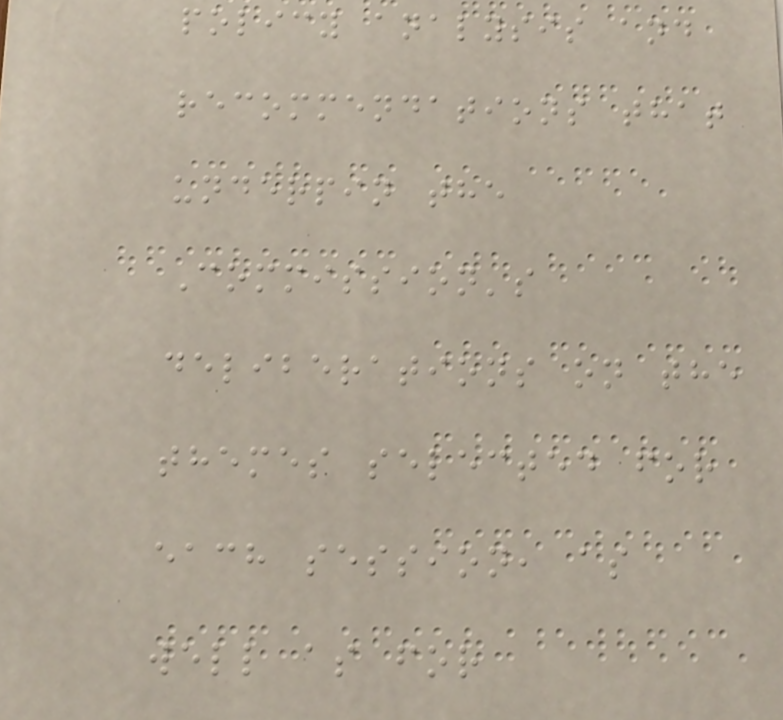policy analysis and
recommendations that
underpin the
Commission's
deliberations on the
themes selected for
each session, as
well as for
